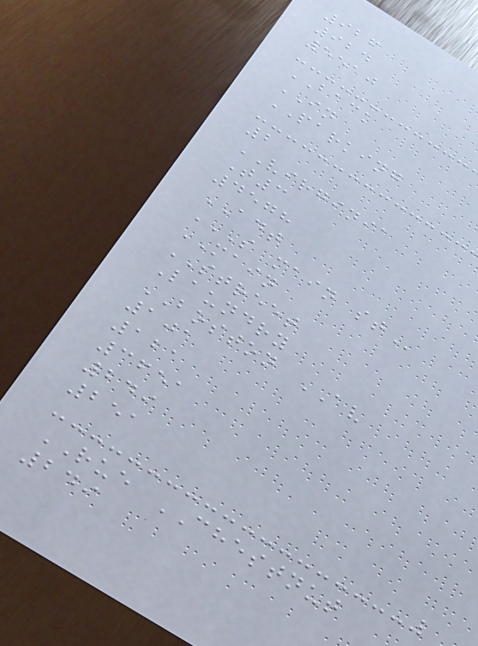926
924
5510
BACK
IN
PARKING
2
VIRGINIA
T3
4578
ADT
S MAIN ST
MAIN
STREET
Laundry
BOSTON AV
101
121
3651
249
251
RUE CHESTNUT
249
